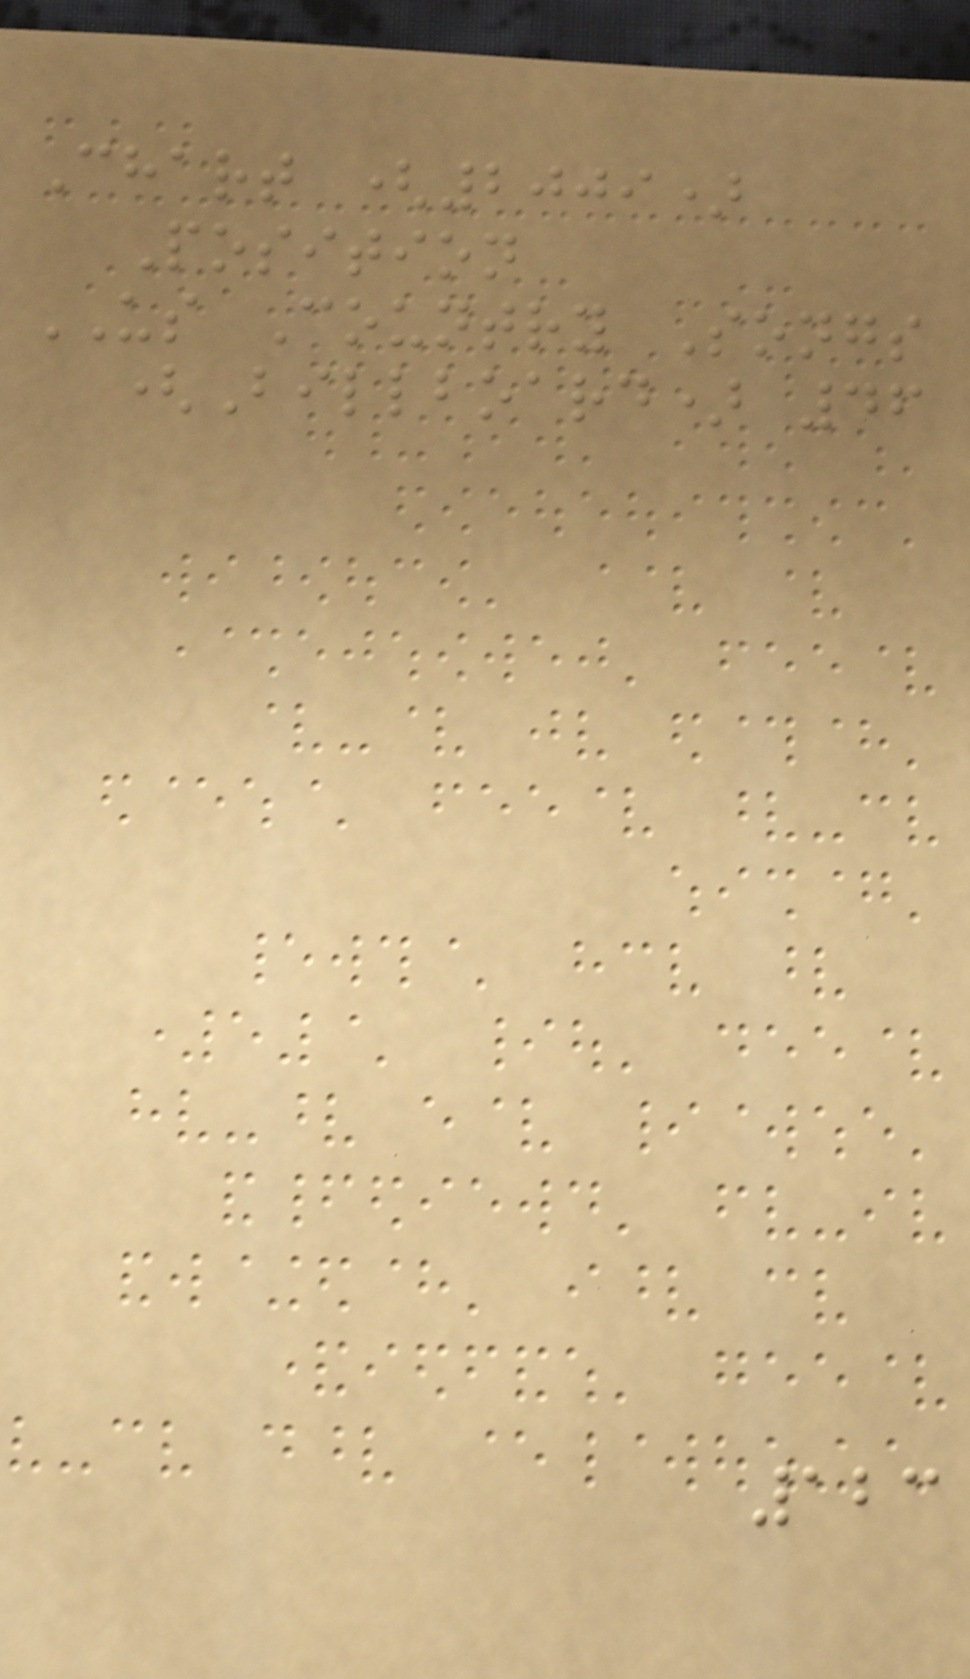Chart (2009)
Position
US Country Songs
(Billboard) 46
123
